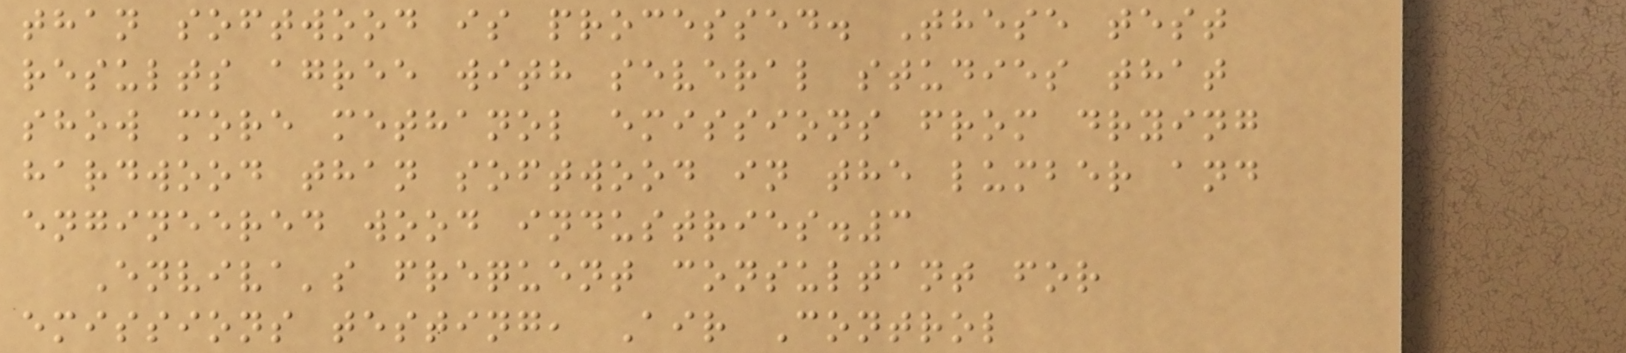than softwood is processed. These test
results agree with several studies that
show more methanol emissions from drying
hardwood than softwood in the lumber and
engineered wood industries.3
Enviva's frequent consultant for
emissions testing, Air Control
